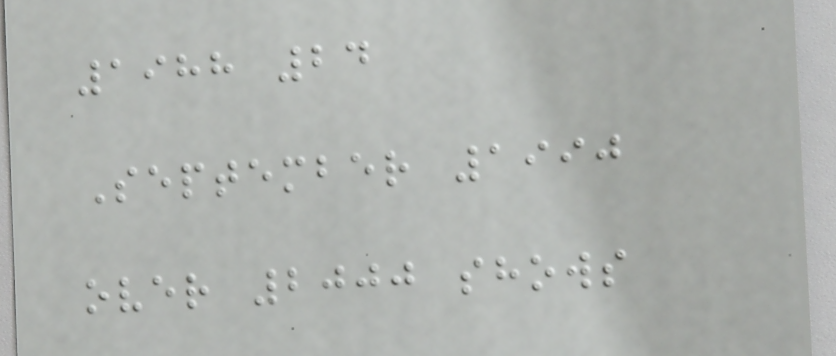1988 24
September 1990
over 2000 shows
